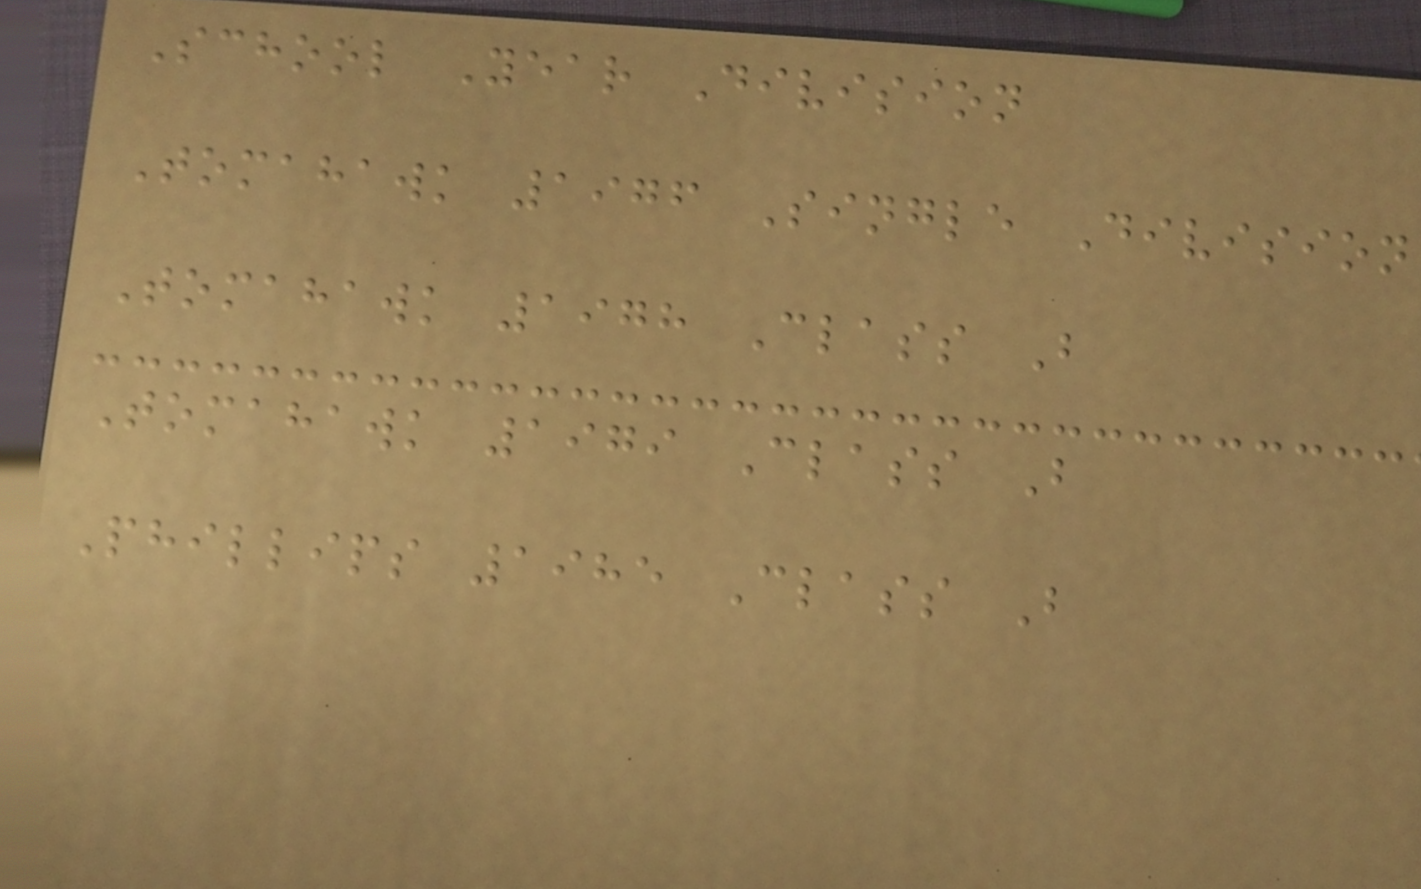School Year Division
Tomahawk 1976 Single Division
Tomahawk 1978 Class B
Tomahawk 1979 Class B
Phillips 1985 Class B
